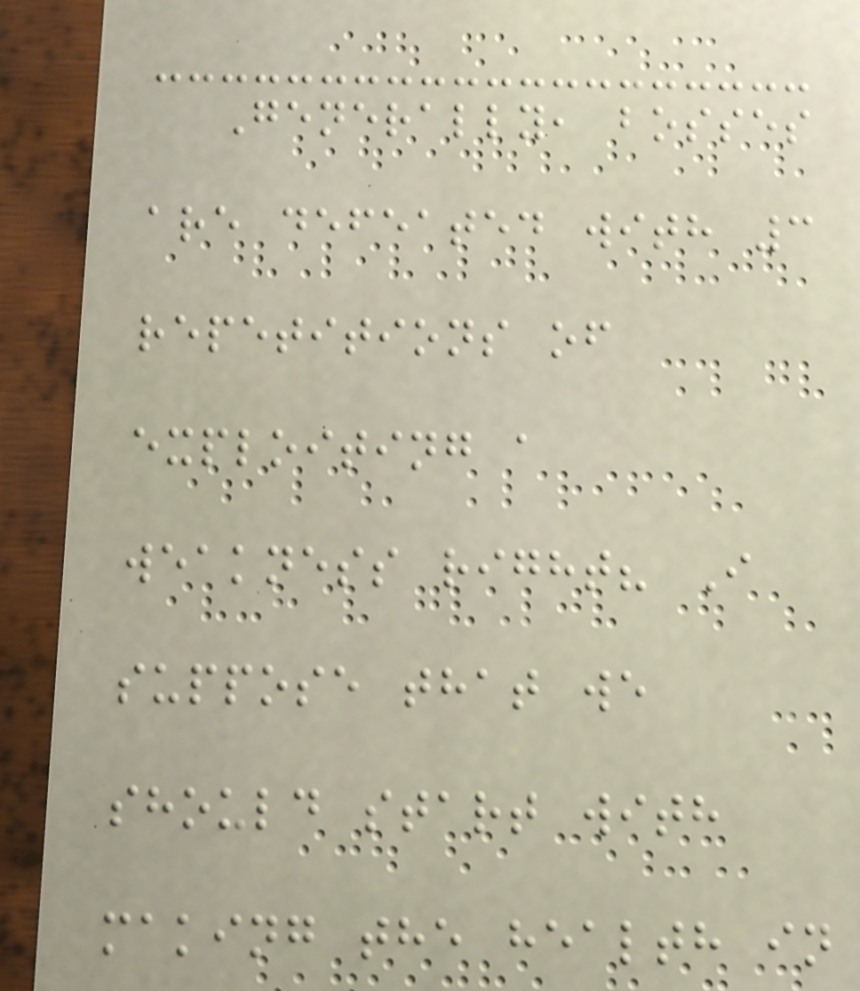Generally, bosses
are defeated with 3
repetitions of
exploiting a
weakness right? I
suppose that we
should start with
making the health in
